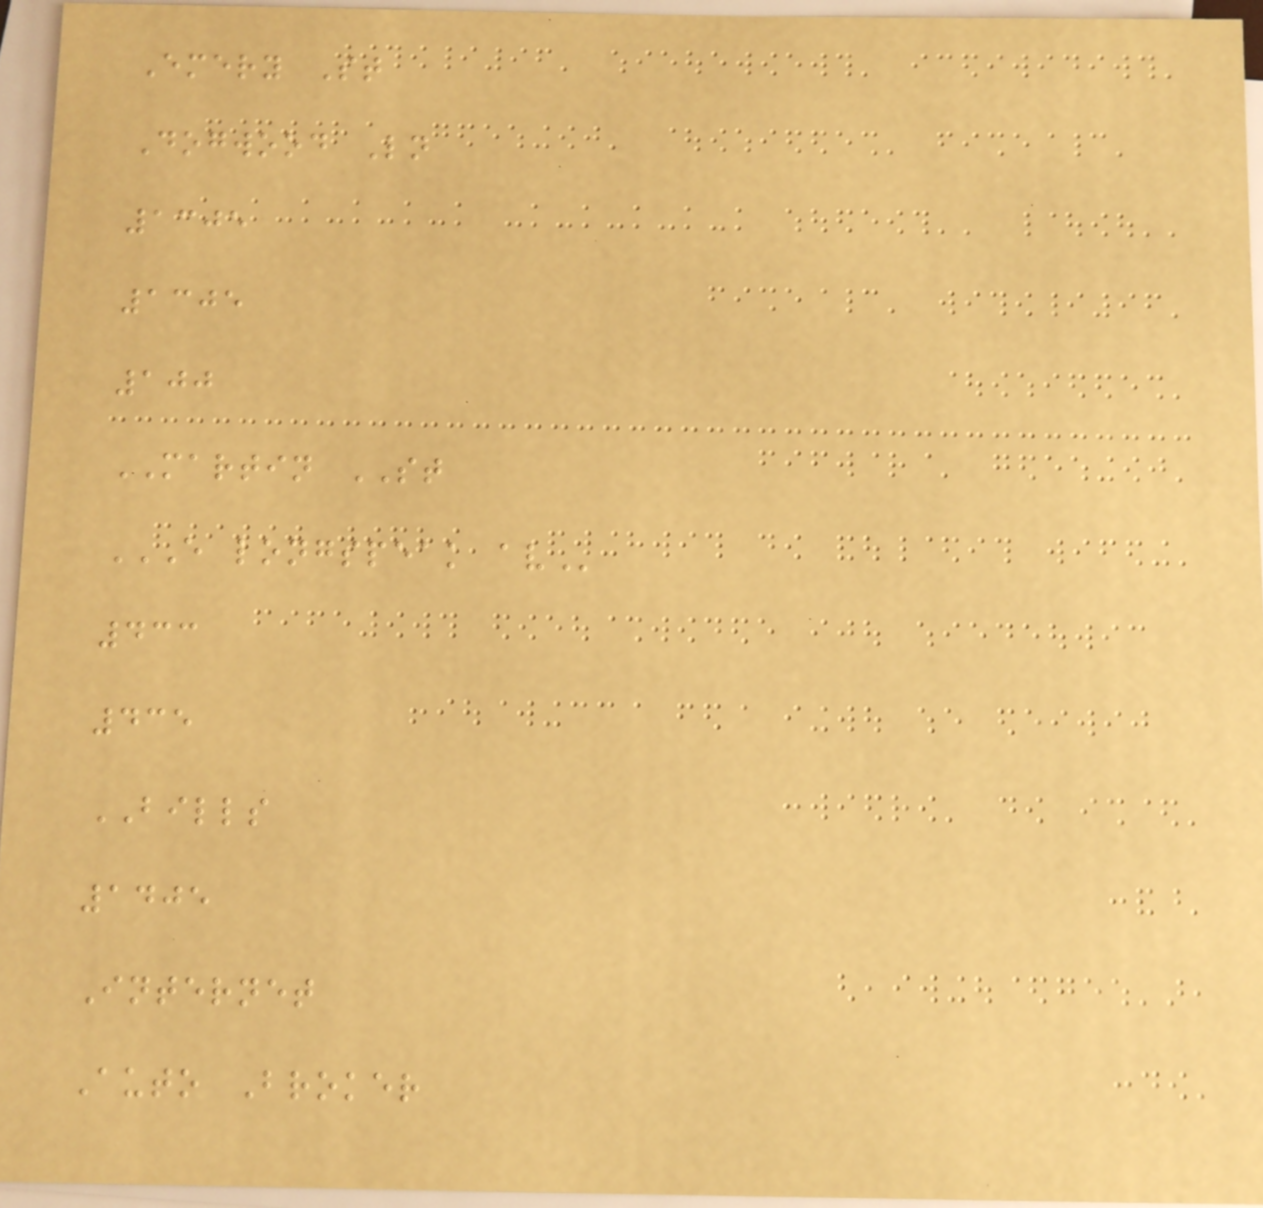Emery St
Dogwood Ln
1305
1305
100
MARTIN ST
E LONGSPEAK AV
433
435
BILLS
1405
Internet
Auto Broker
